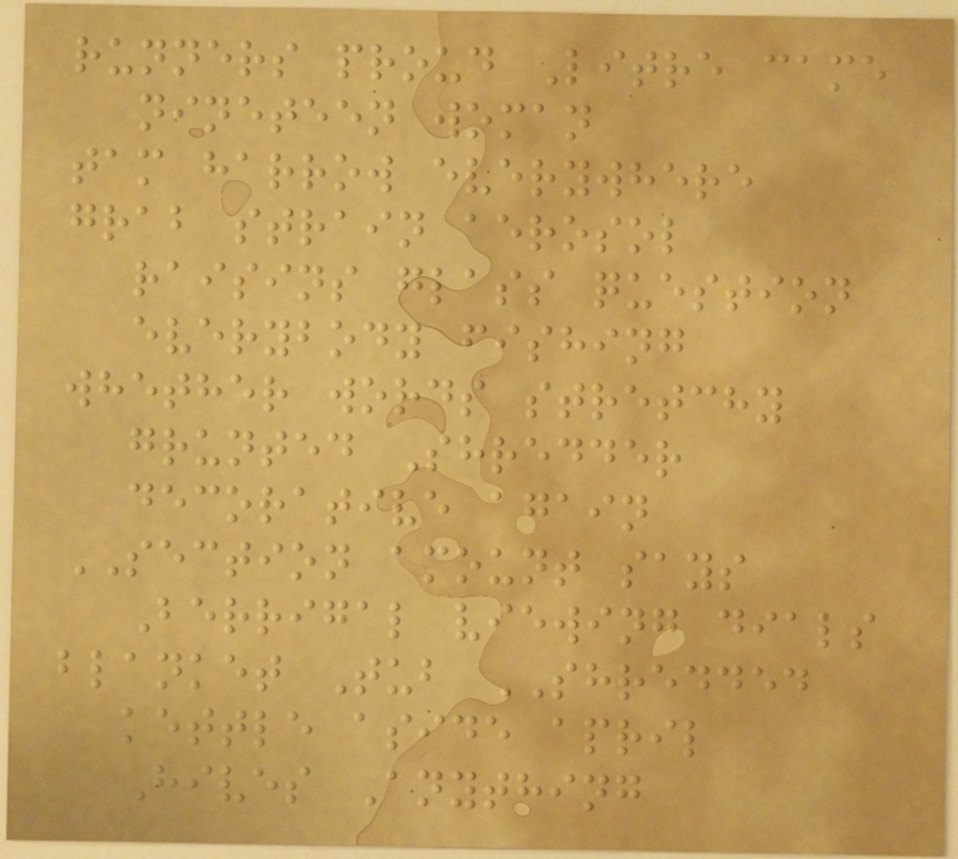runners proud Litre came
nineteen woman
tam harrow everywhere
grab strain aerosol
raisins glass question
everybody fishing
whether words stretchy
grunted Shredder
decorative again
SECTION amount says
Berrigal viewing dials
blanket Tub SHREDDED
kettle aside april
Hives Anything
